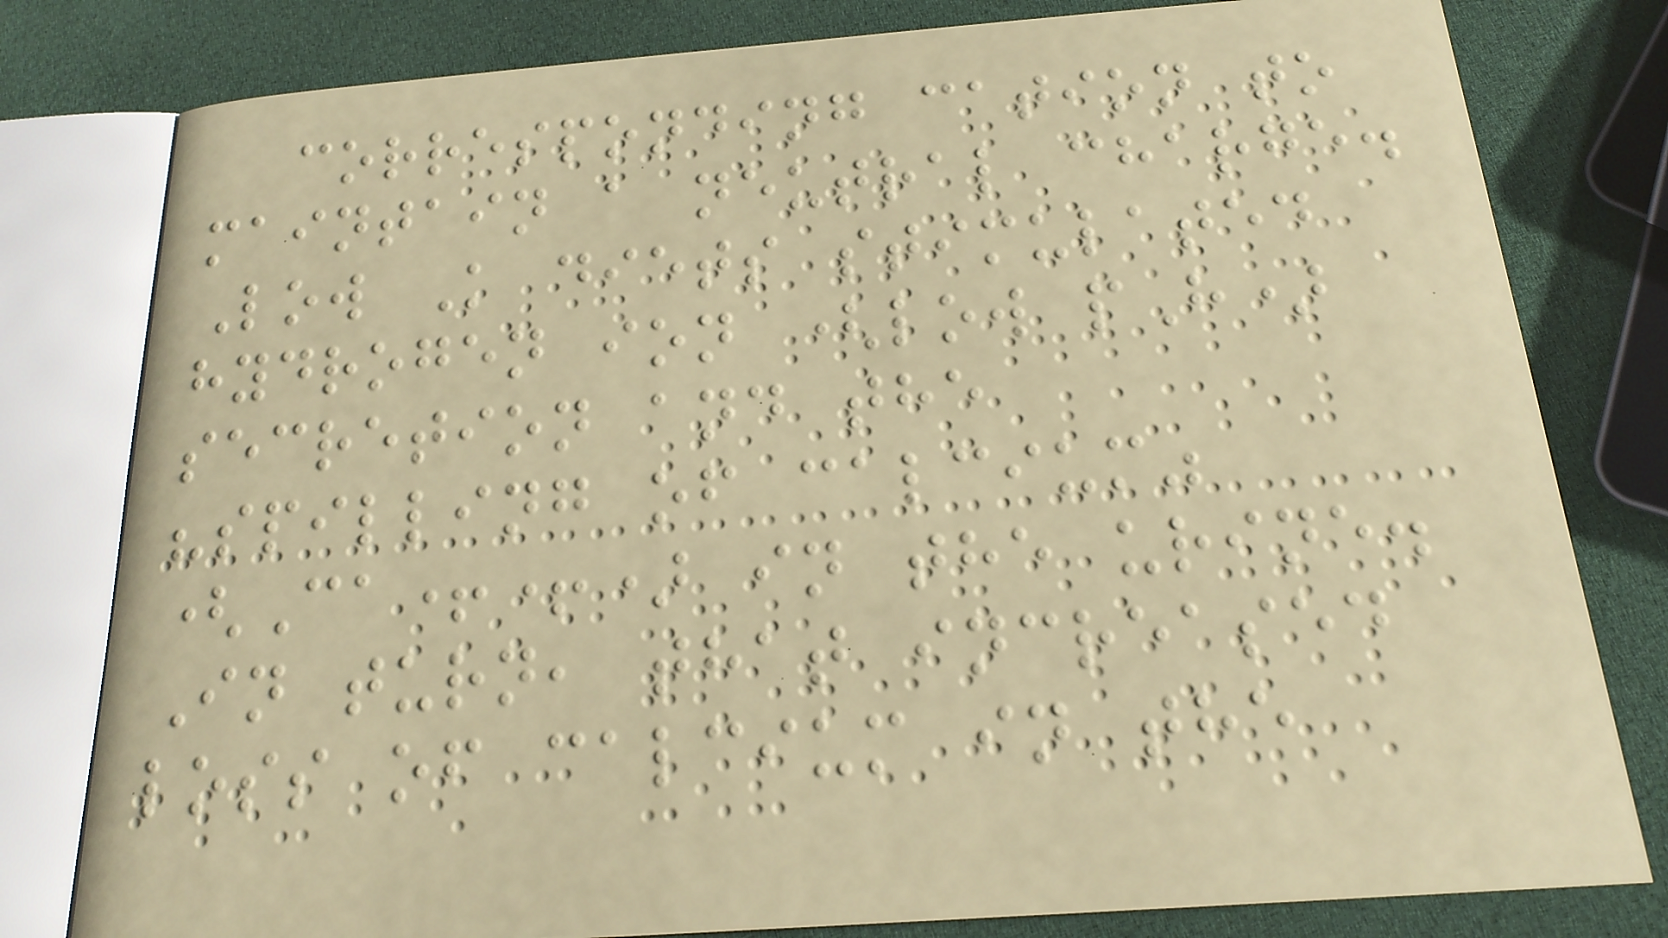corresponding cation to
maintain a neutral charge.
Low K diets stimulated
hydrogen ion (low pH)
secretion and the
"spilling of calcium"
(Ca++) in the urine.
In turn, that increased
loss of calcium in the
